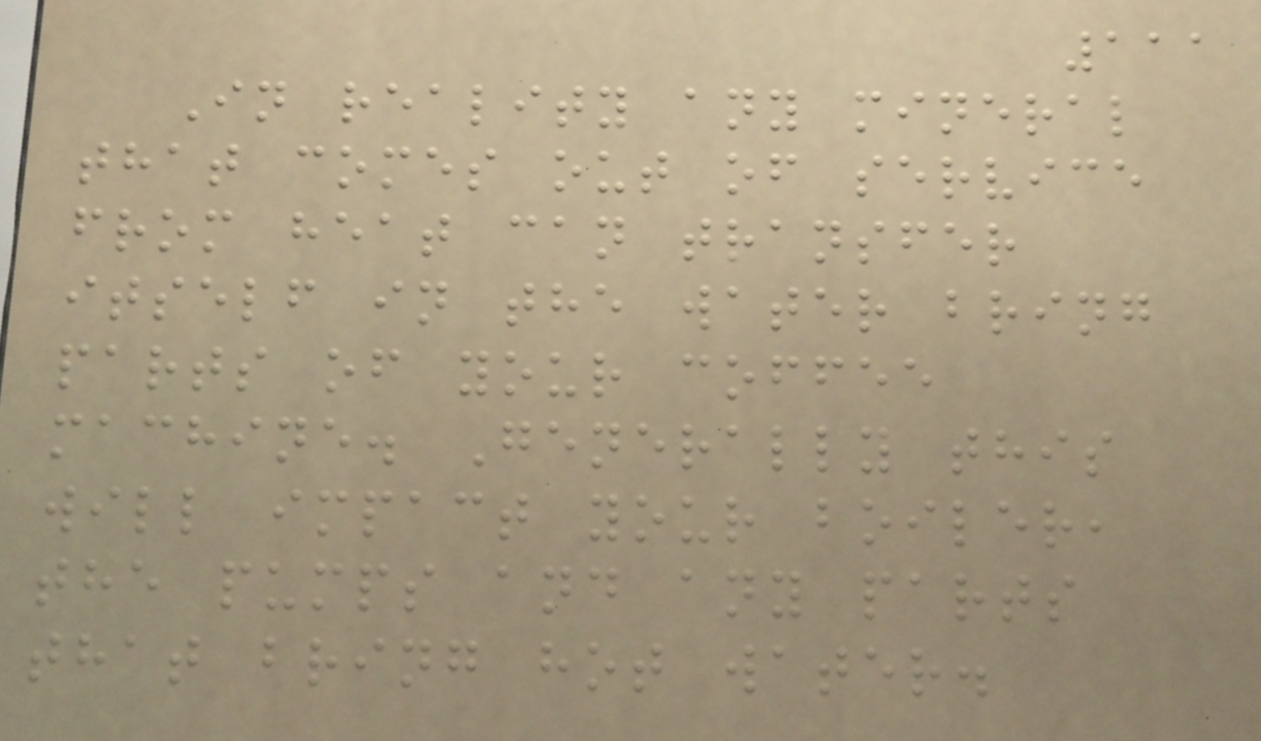111
In reality any mineral
that comes out of service
from heat can transfer
itself in the water bring
parts of your coffee
machine. Generally this
will impact your boiler,
the pumps and any parts
that bring hot water.
